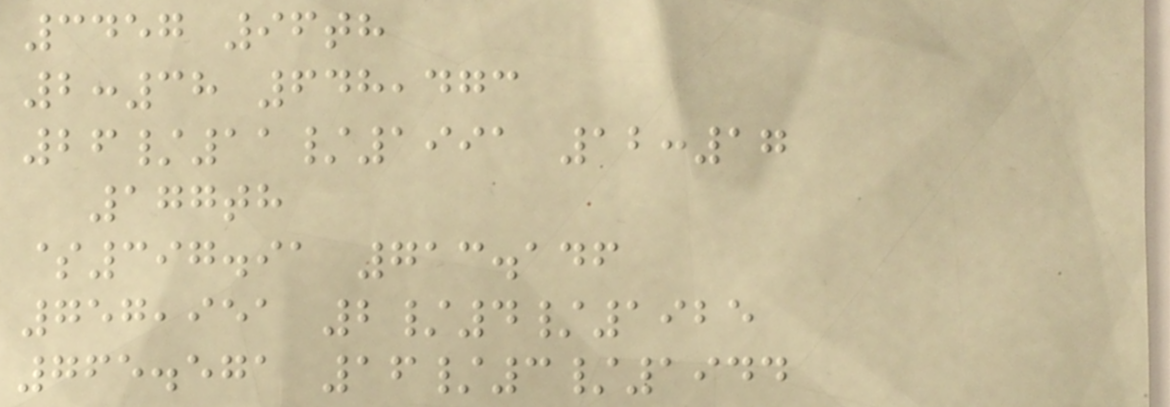3457 96th
2:38 648,473
26/11/1991 12:17
177th
$397.91 713.146
757,951 2/4/1925
765.571 16/3/1944
